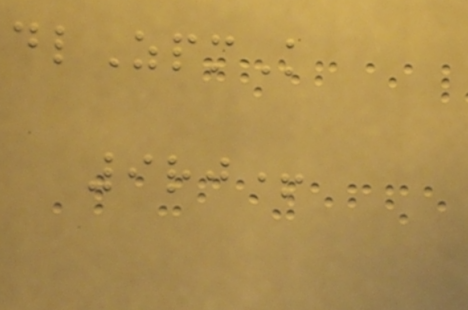dlZpmK
9rj+
